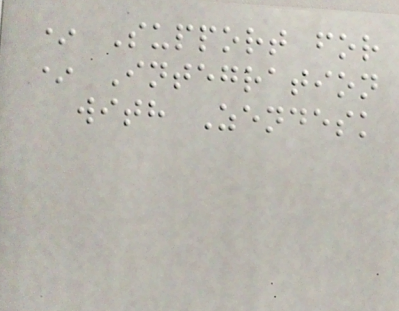* Support for
* Integration
with Zendesk
